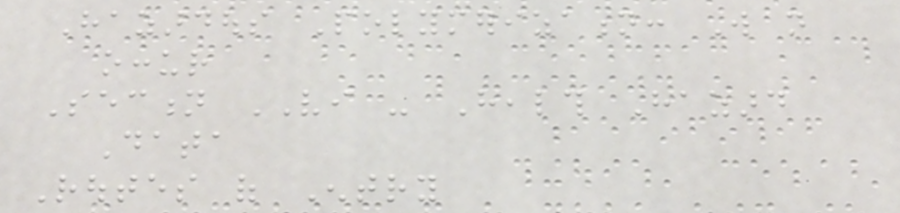Hazardous Polymerization: Will not
occur
Section VI - Health Hazard
Data
Routes of Entry
